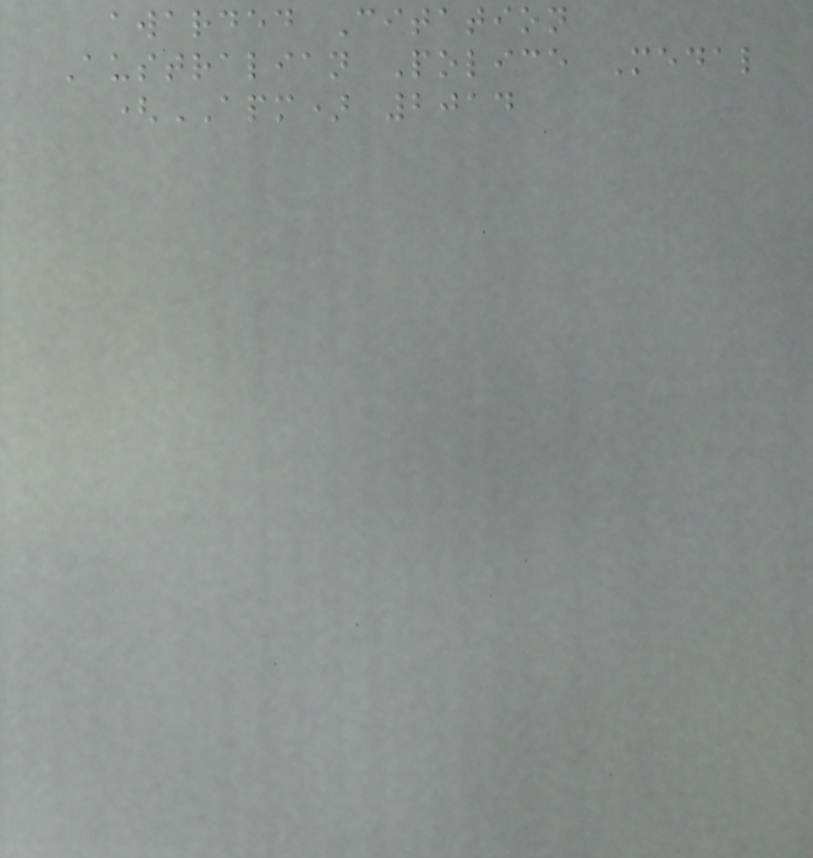awarded Citation
Australian Police Medal
(APM) 2014
